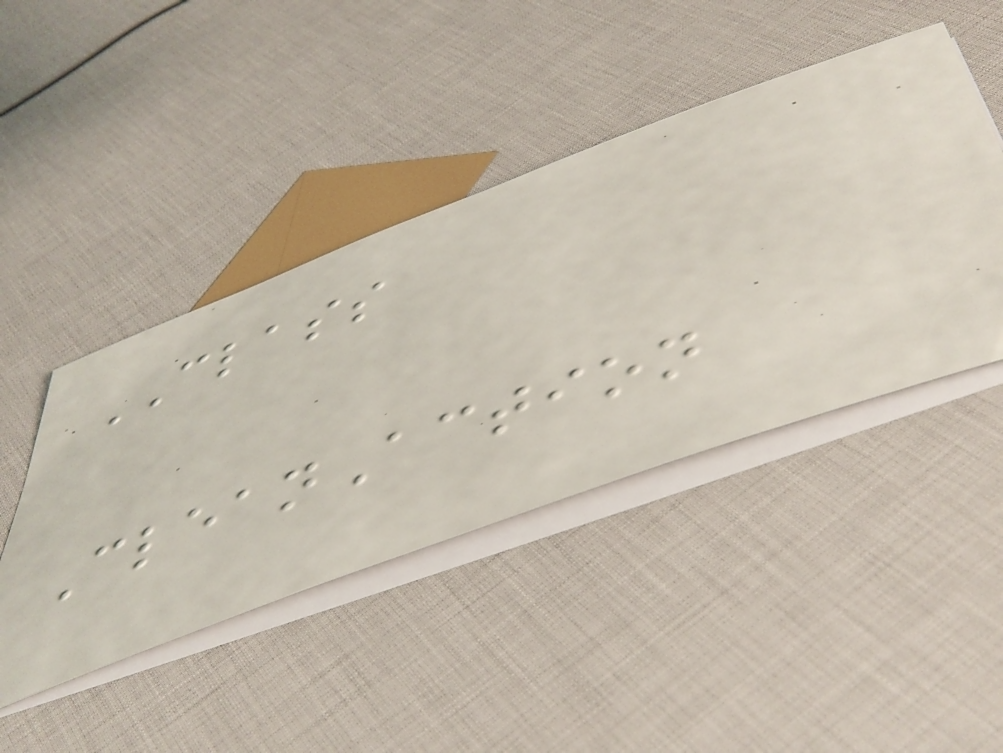CLASS
CleanAction
